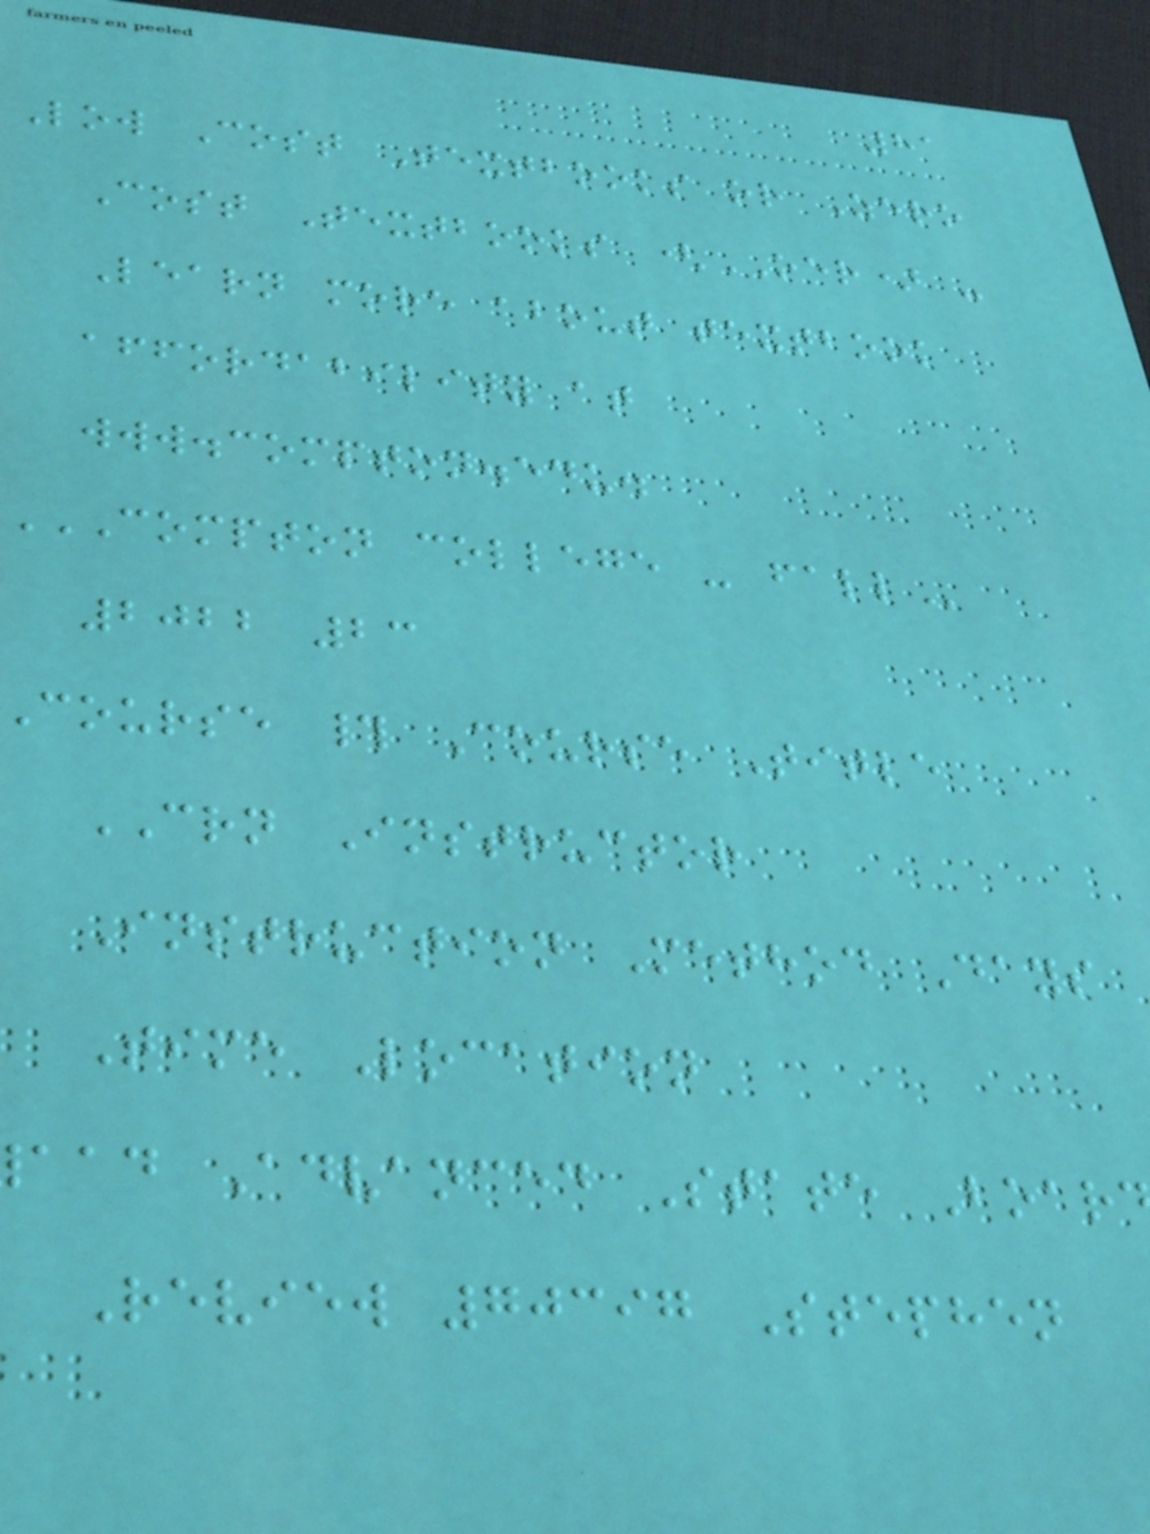81
Low Cost Textbooks or Zero
Cost Textbooks (OER) -
Learn more about textbook
affordability at
www.compton.edu.
COMPTON COLLEGE - FALL
2022 23
course # Course Title
CRN Instructor
Instruction Method Days
Time Location
aad Advanced State Boar
Review 70397 Stephen
